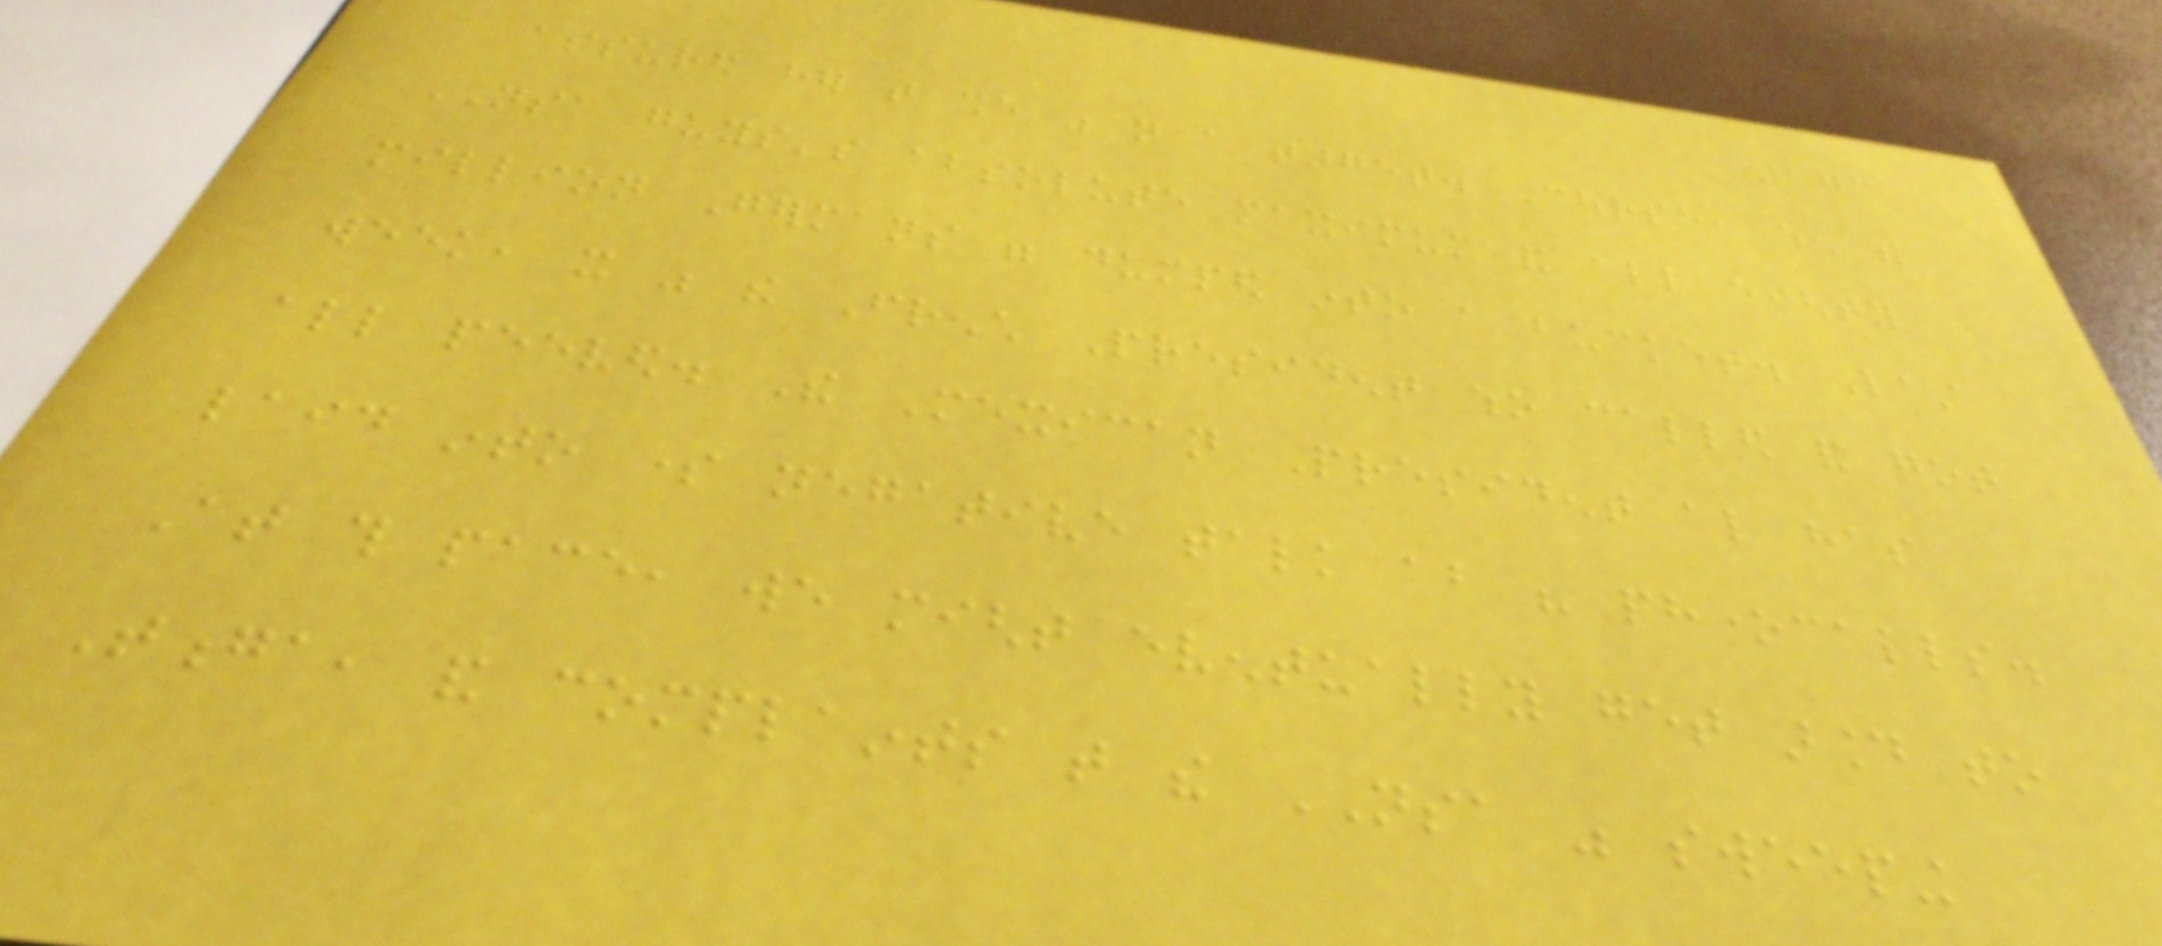173
assured her that she was not a target. Course, when the
NSA guys's absolute maximum and all eighty
million Germans were dumped into a bucket. Last
week, it was the French President who called and got
all peeved. The Mexican President also has
laid into some negative talk about his phonecalls.
At this pace, we might eventually get around to
Tonga, and complaints that the NSA was sweeping
